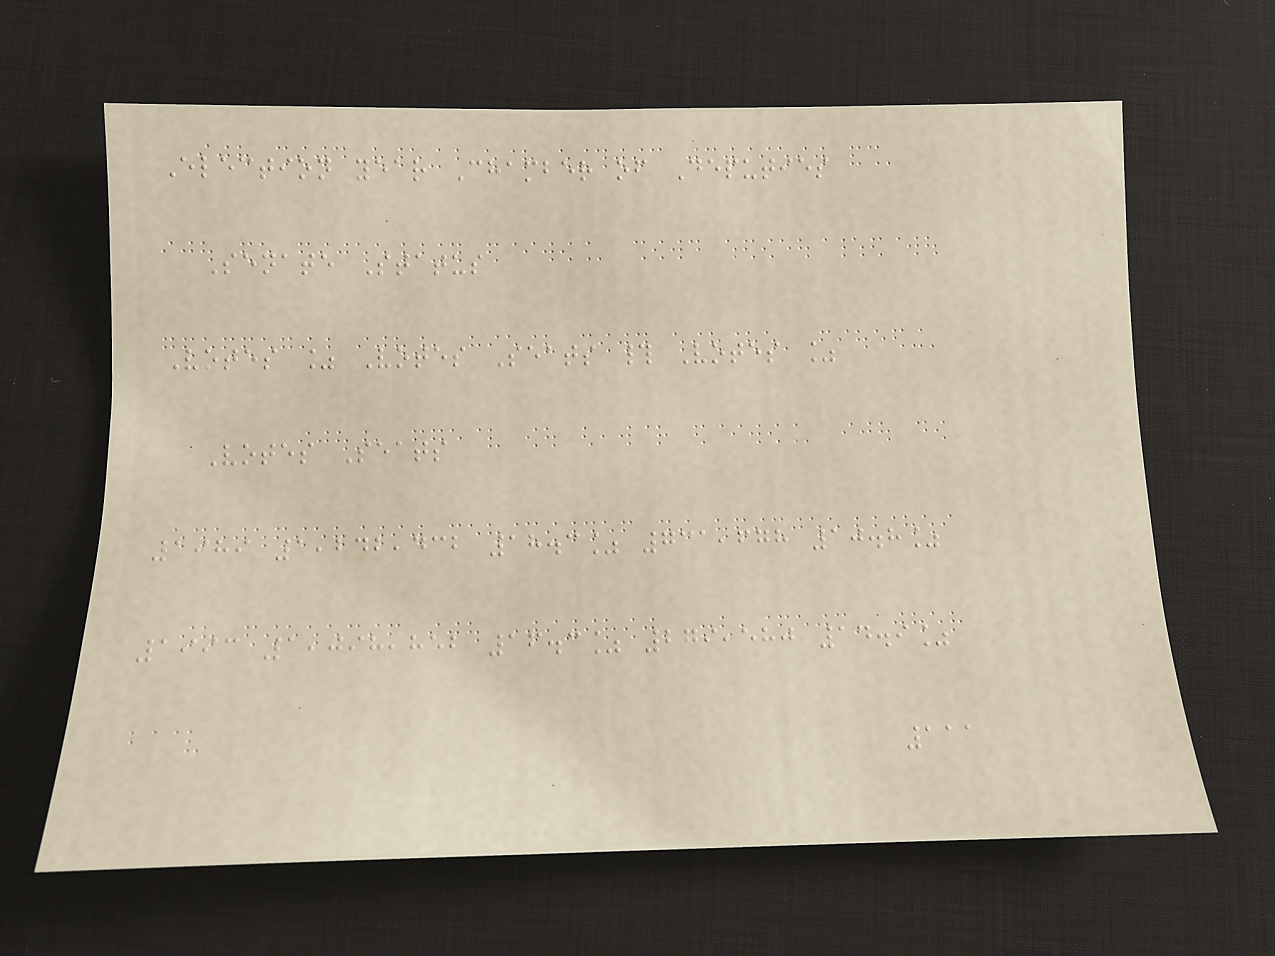Election year Chamber of Deputies
Senate Status
Votes % Votes Seats # Votes %
Votes Seats
1989 1,242,432 18.3% 731,678 10.8%
1993 1,098,852 16.3% 279,580 14.9%
111
